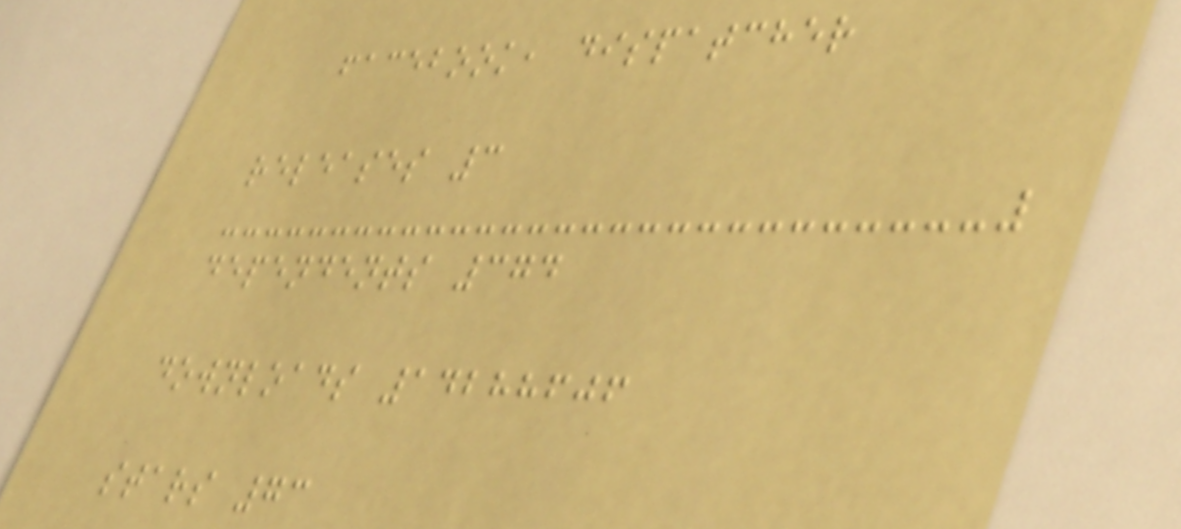facebook, dispatcher
releases 3
dependents 374
downloads 14288606
stars 73
